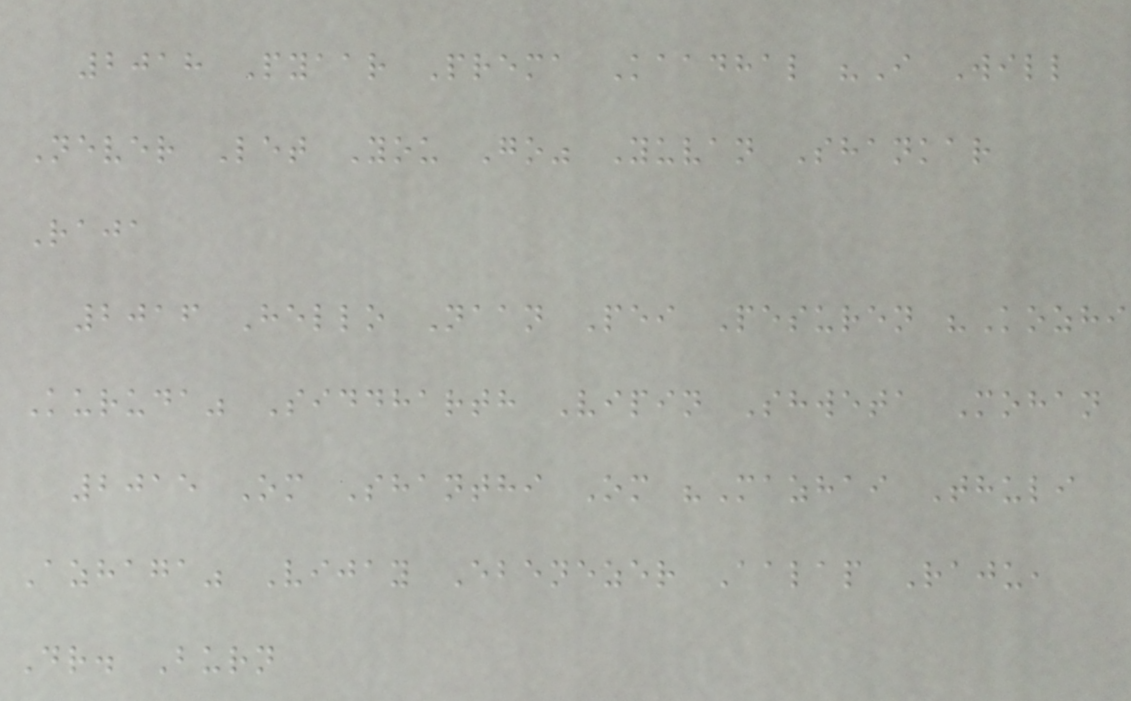2018 Pyaar Prema Kaadhal "I Will
Never Let You Go" Yuvan Shankar
Raja
2016 Hello Naan Pei Pesuren "Kozhi
Kuruda" Siddharth Vipin Shweta Mohan
2015 Om Shanthi Om "Mazhai Thuli
Azhaga" Vijay Ebenezer Aalap Raju,
Dr. Burn
